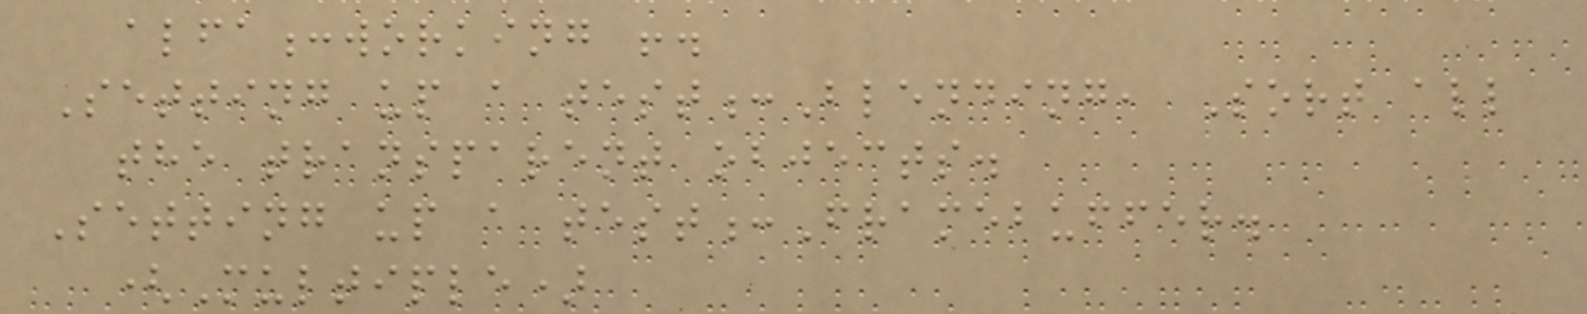alfa:working !.
Setting up a test:Blending, Sort all
the transparent objects.
Setting up a test:Framebuffer.
(Multiple)
